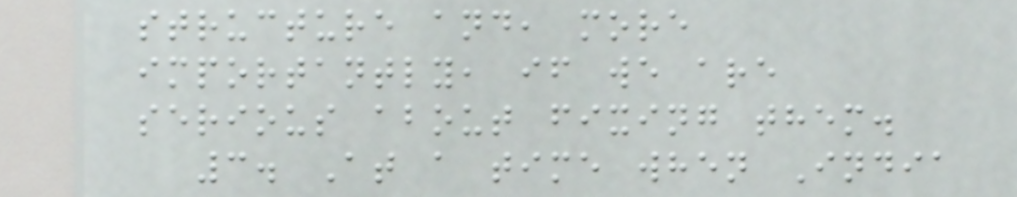structure and, more
importantly, if we are
serious about fixing them.
3. At a time when India
